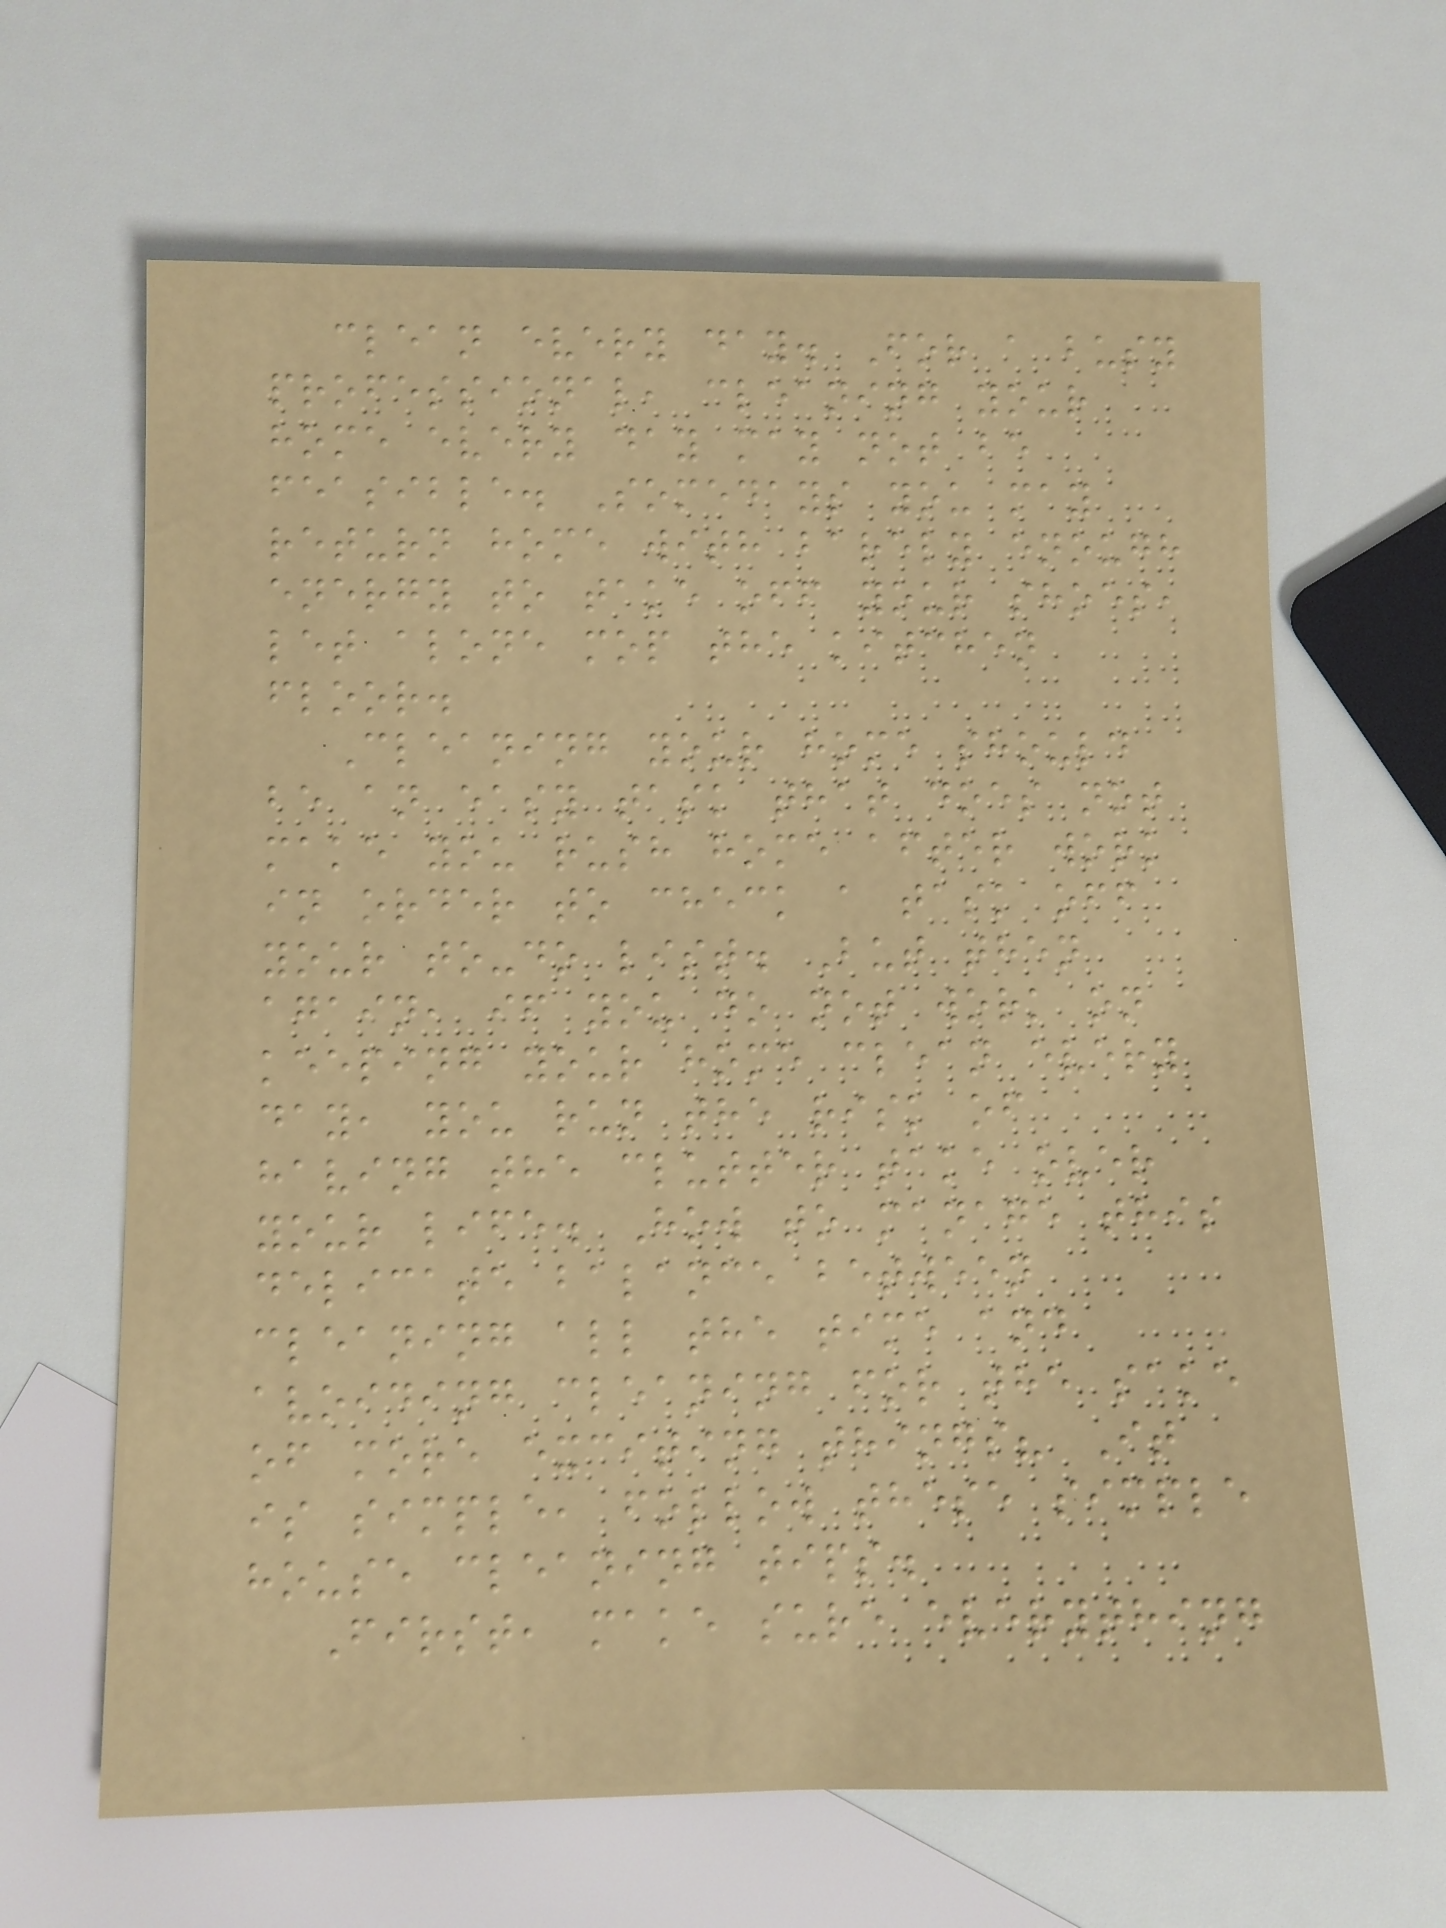clean every day. For a busy
professional, cleaning your
home every day may not be
feasible. Somedays you may
return home with barely enough
energy to take off your shoes,
let alone mop the kitchen
floor.
Cleaning your home should
be an easy task that does not
make you rush home after work
in order to check a task off
your to-do list. But then
again, if you do not work on
keeping your home clean every
day, you run the risk of
having the clutter take over
your life. How to manage this
delicate balance between
cleaning all the time and
avoiding cleaning for the sake
of more exciting things? It
is simple, follow these simple
house cleaning tips.
First, make sure everything
